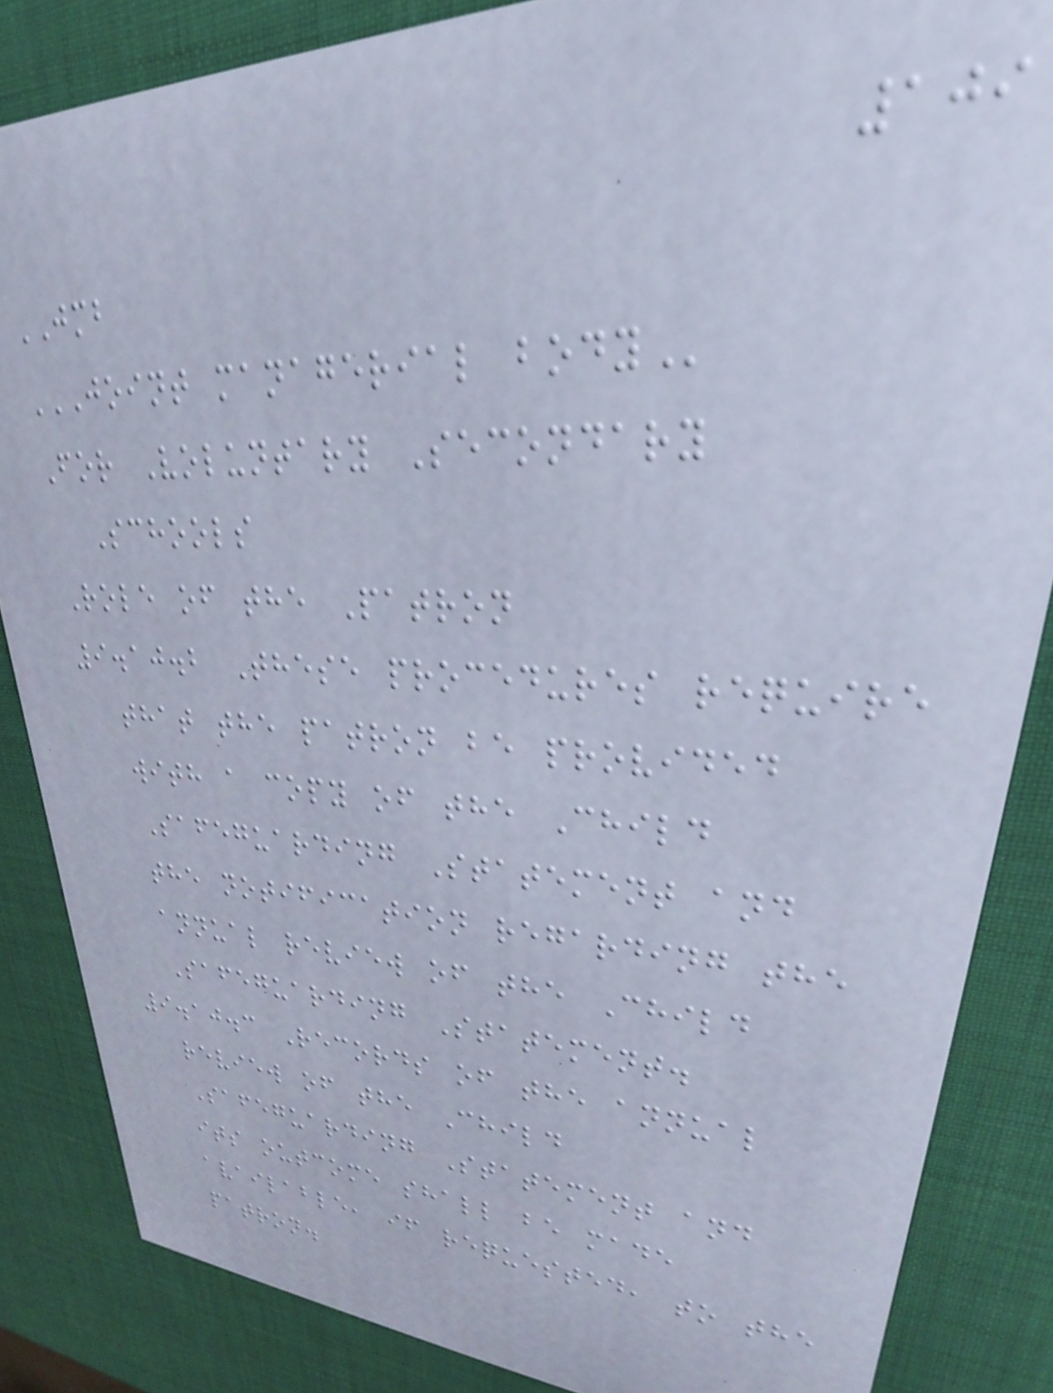109
JMB
JOINT MANAGERIAL BODY
For Voluntary Secondary
Schools
Role of the Patron
9.10.2 These procedures require
that the patron be provided
with a copy of the Child
Safeguarding Statement and
the notification regarding the
annual review of the Child
Safeguarding Statement.
9.10.3 Records of the annual
review of the Child
Safeguarding Statement and
its outcome shall be made
available, if requested, to the
patron.
